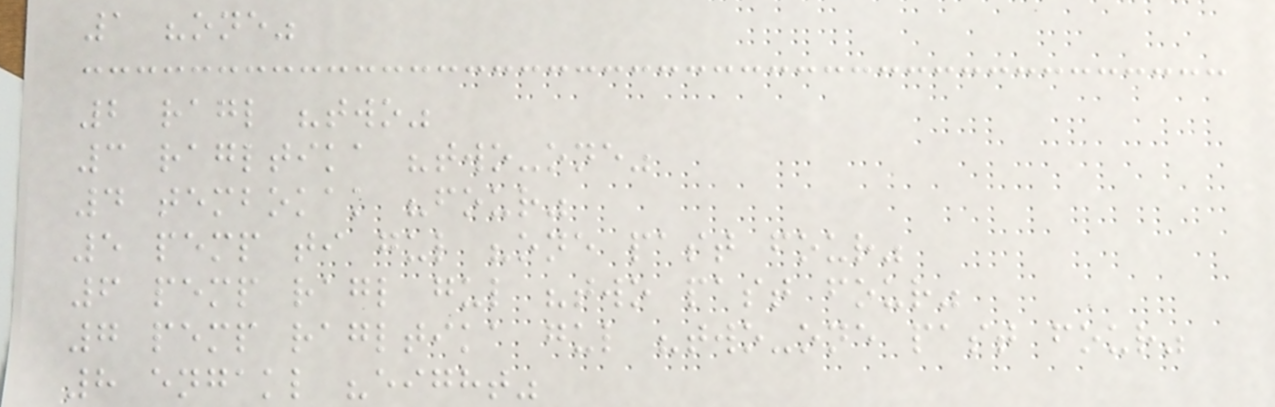1 "one"
2 ragl "two"
3 ragltika "two-one"
4 tembokak "four"
5 pemp ti gul "one past four"
6 pemp ragl gul "two past four"
7 pemp ragltika gul "two-one past four"
8 engakl "eight"
